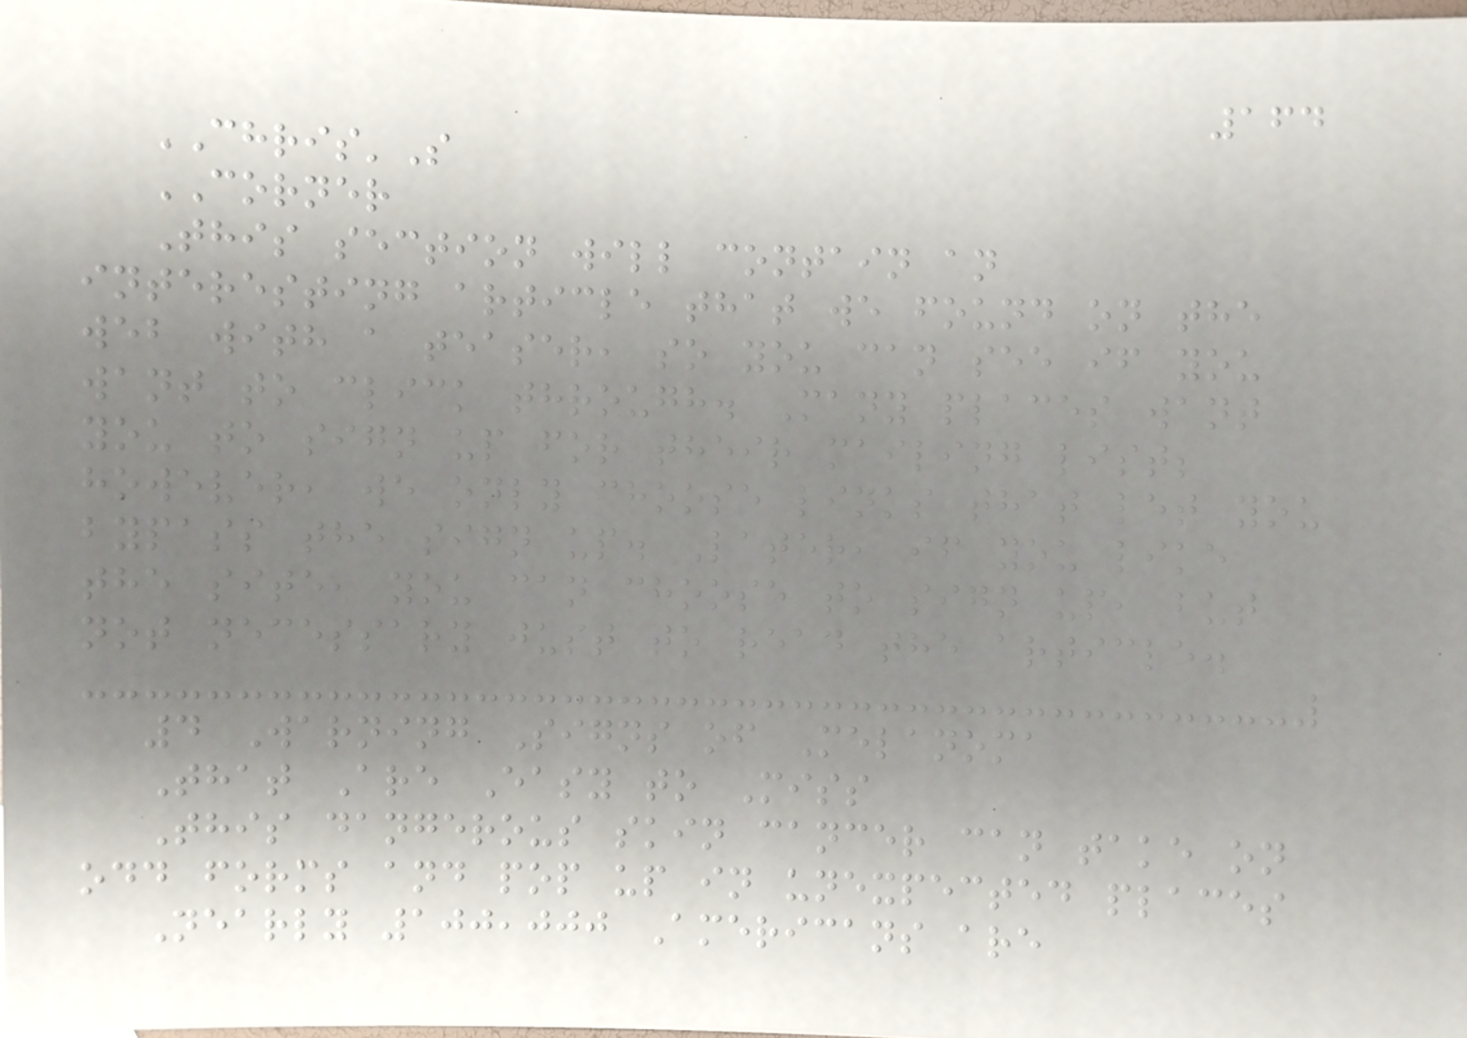164
CHRIS'S
CORNER
This section will contain an
interesting article that we found on the
web with a teaser, so you can see if you
want to click through. Many places want
you to sign up for their mailing list;
however, we only choose links that let you
bypass the sign up. Later, if you like
the site, you can choose to sign up, but
not necessary just to read the article.
4 Warning Signs of Melanoma
That Are Easy to Miss
This dangerous skin cancer can take on
odd forms and pop up in unexpected places
Nearly 100,000 Americans are
